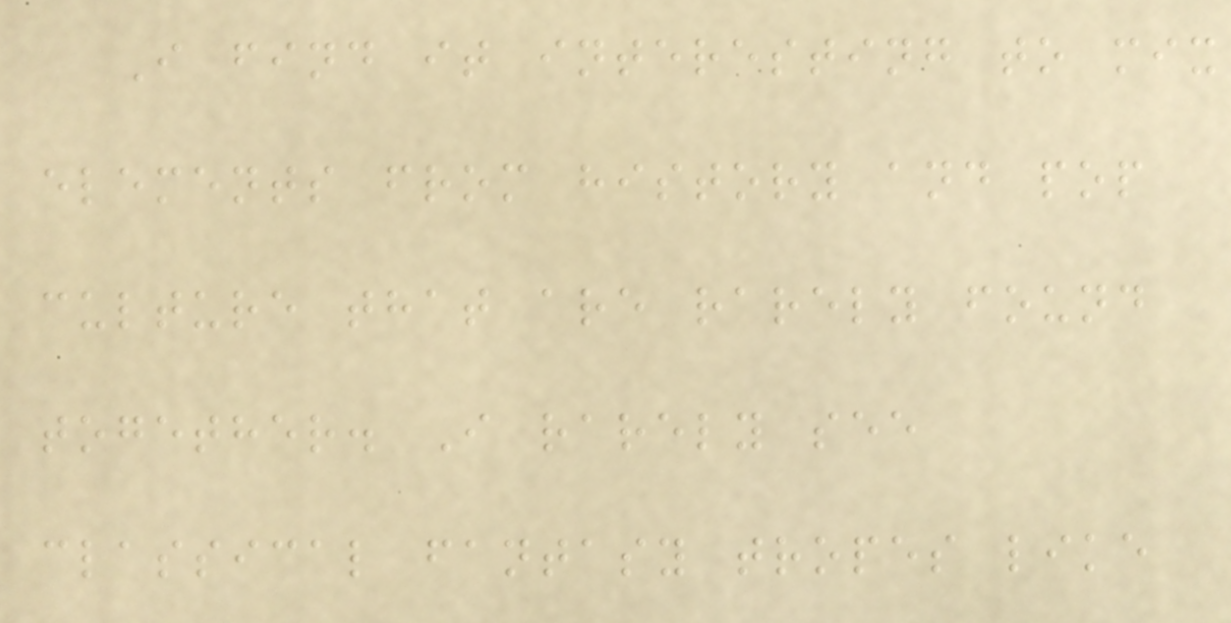I find it interesting to mix
elements from history and pop
culture that are rarely found
together. I rarely see
classical fantasy tropes like
